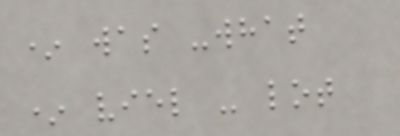* was -what
* viel - lot
